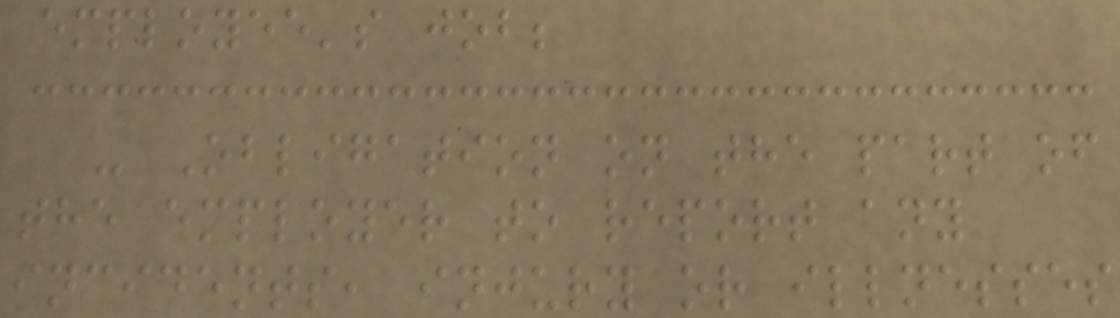employee's job;
- Obligation on the part of
the employer to report any
incidents, injury or illnesses
